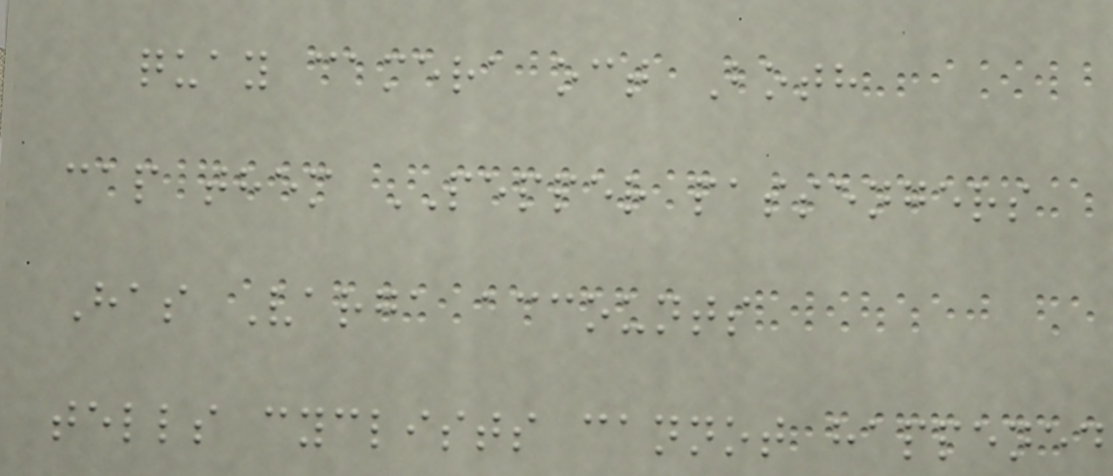quay camera oct Both
cap them PEPPER passengers
Has Varga accounts
tells cyclists cannot happened
